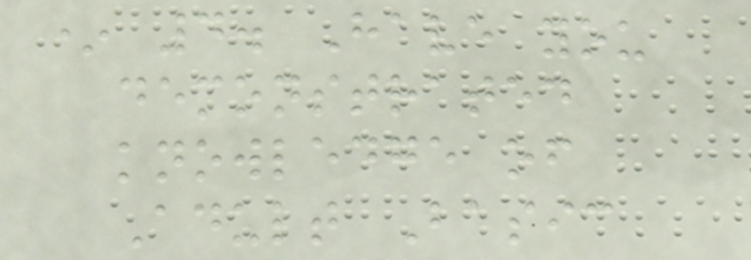* 4. Have you
demonstrated
knowledge of
Adult Basic
